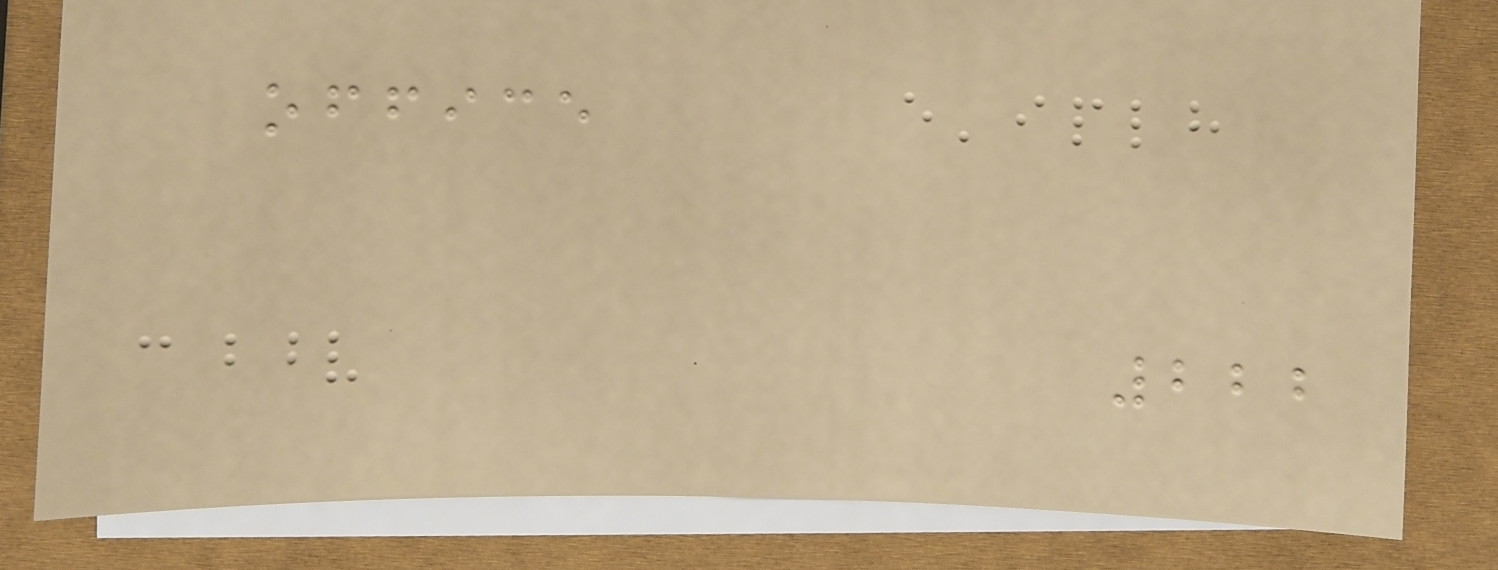office
222
